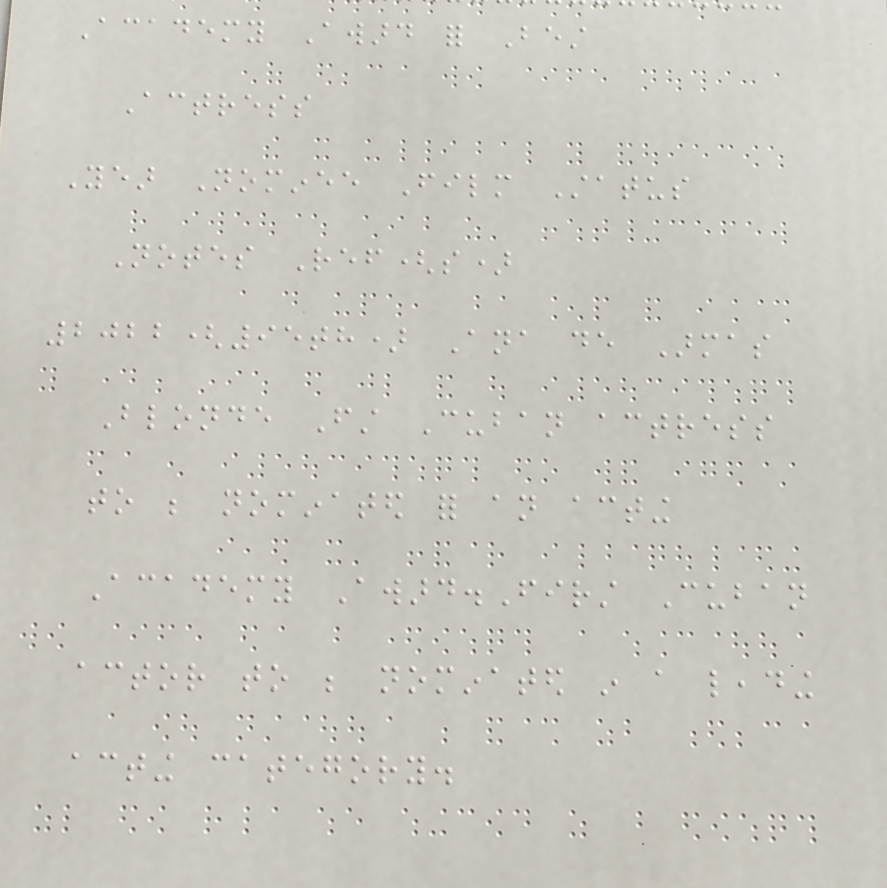Academy Award for Best
Actress
Year Nominee Film Status
Notes Ref(s)
2022(95th) Ana de Armas
Blonde First Cuban actress
to be nominated for an acting
Academy Award.First Cuban
actor to be nominated in a leading
acting category.
